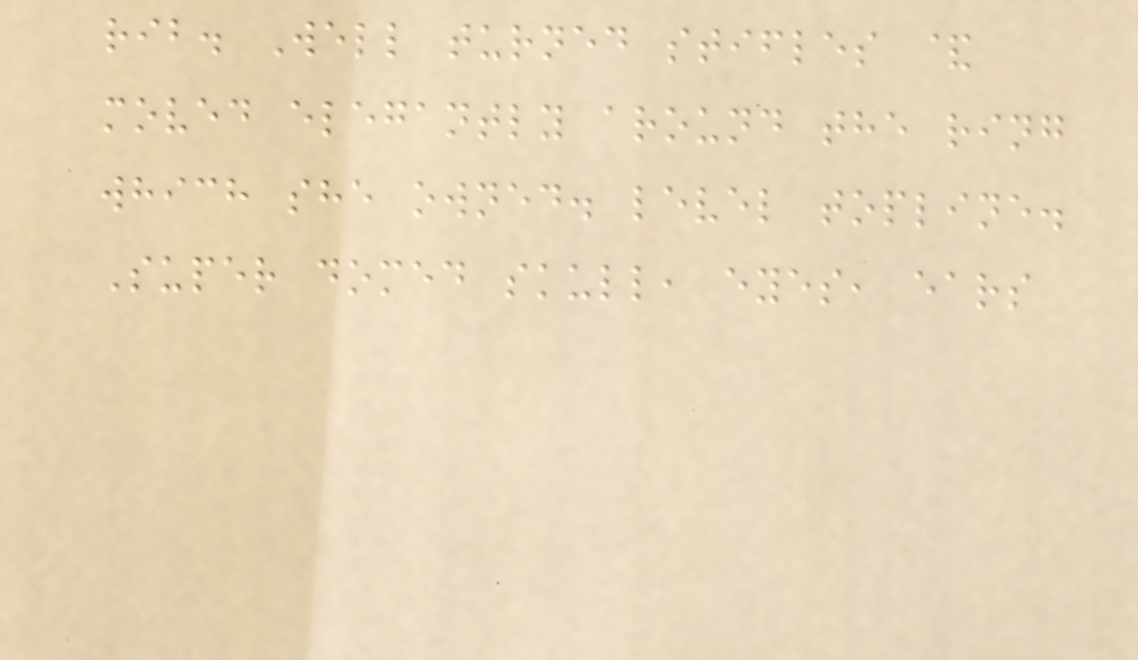rib. Well turned stifles &
moved elegantly around the ring
which she owned. level topline.
Super domed skull, eyes, ears
